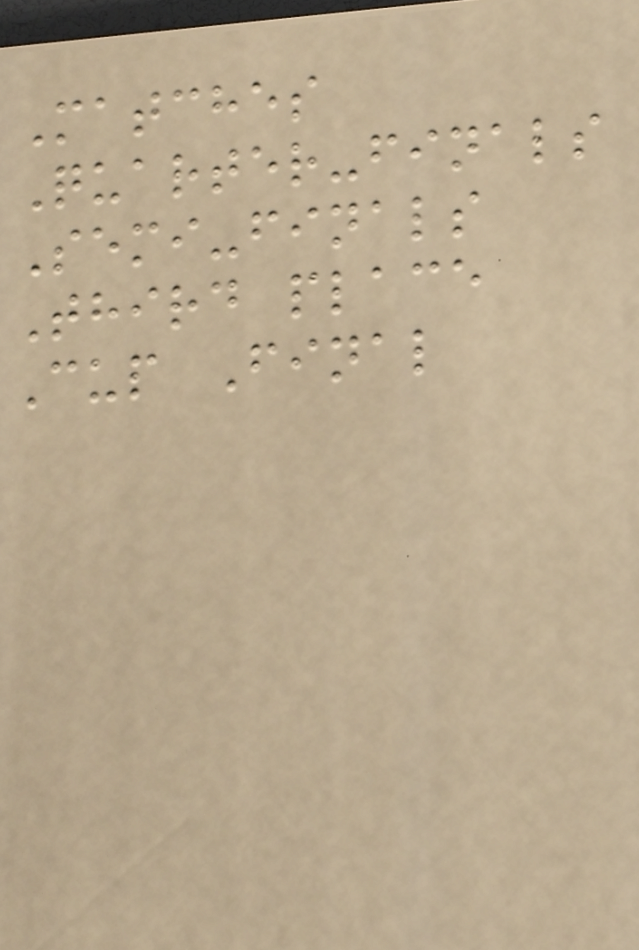Matches
Quarter-finals
Semi-finals
Third place
Cup Final
